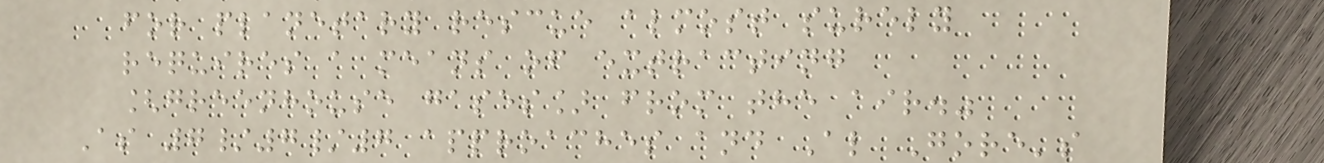for planetary rescue almost surely
requires a means of extracting
[greenhouse gases] from the air."
As 7/7/7 approaches and Al Gore's
